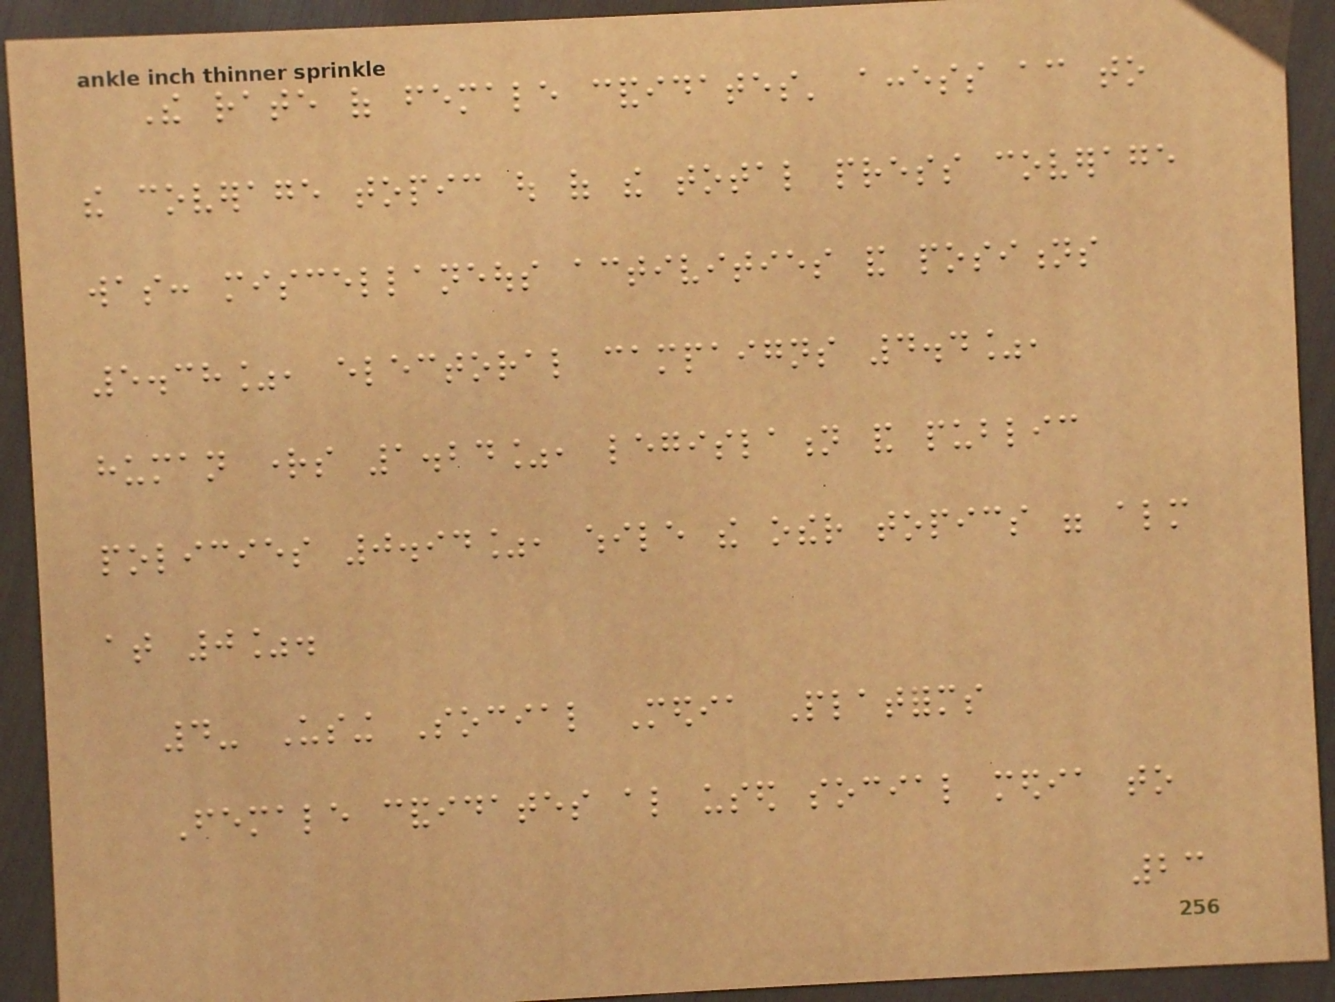The rate of female candidates' access according to
the coverage topic out of the total press coverage
was: miscellaneous activities and positions
5.38%, electoral campaigns 4.4%,
human rights 1.24%, legislation and public
policies 0.94%, while the other topics were almost
at 0%.
4- Using Social Media Platforms
Female candidates also used social media to
23
